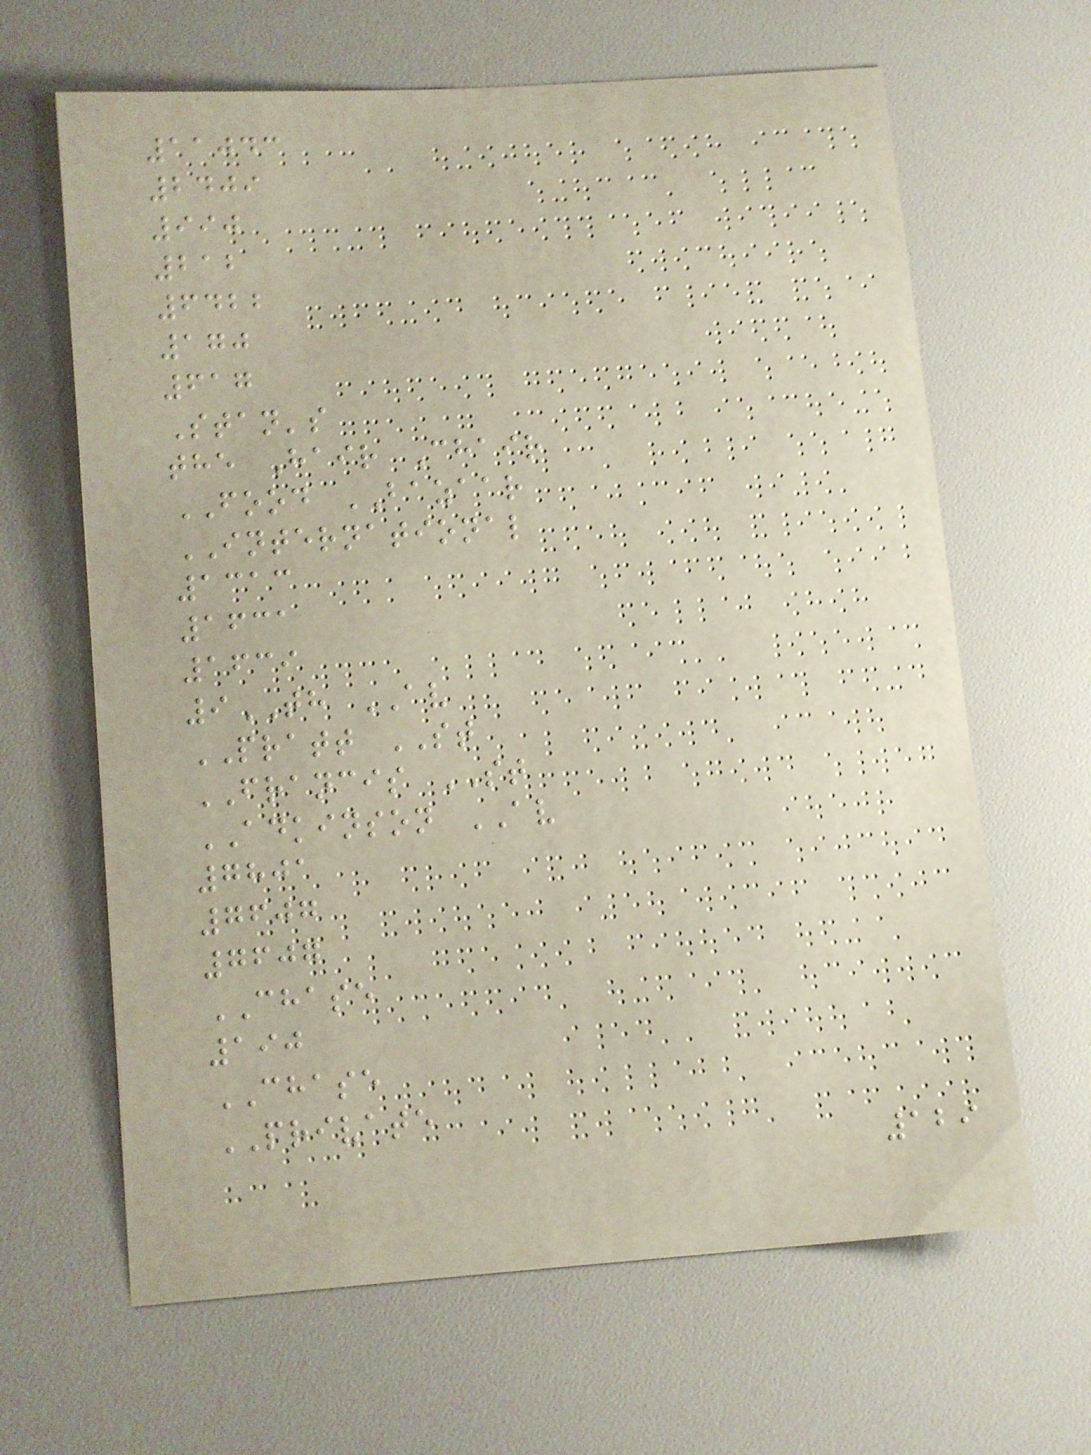11043
2409
990
212
6422
170
617
Stan's
the Hair Chair
FOOD BAZAAR
INTERNATIONAL
1313
1631
1639
9TH AV
PRATT ST
FRANCIS ST
ADKINSON AV
7801
7607
7607
CHASE
190
CHASE
PRIVATE
129
